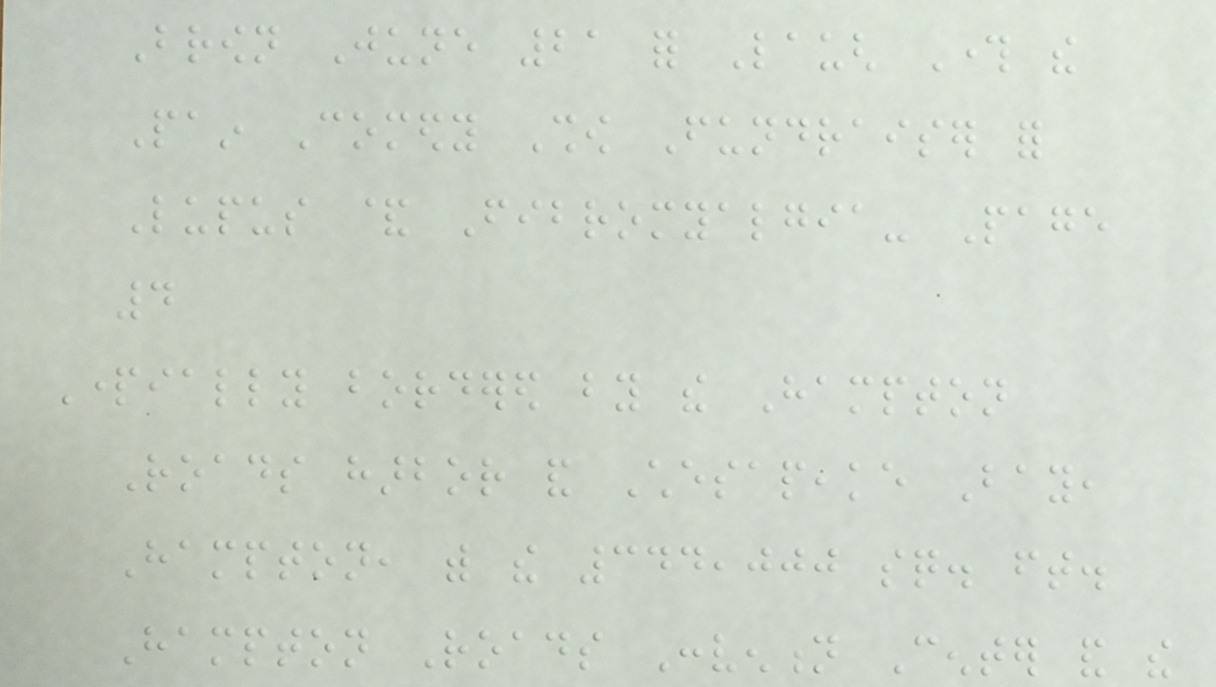Brown June 21 for Laugh Through the
Pain Comedy Show Fundraiser for
Lupus & Fibromyalgia- Page
4
Partially bordered by the Hampton
Roads harbor and Chesapeake Bay,
Hampton, with the 344,000 sq. ft.
Hampton Roads Convention Center and the
